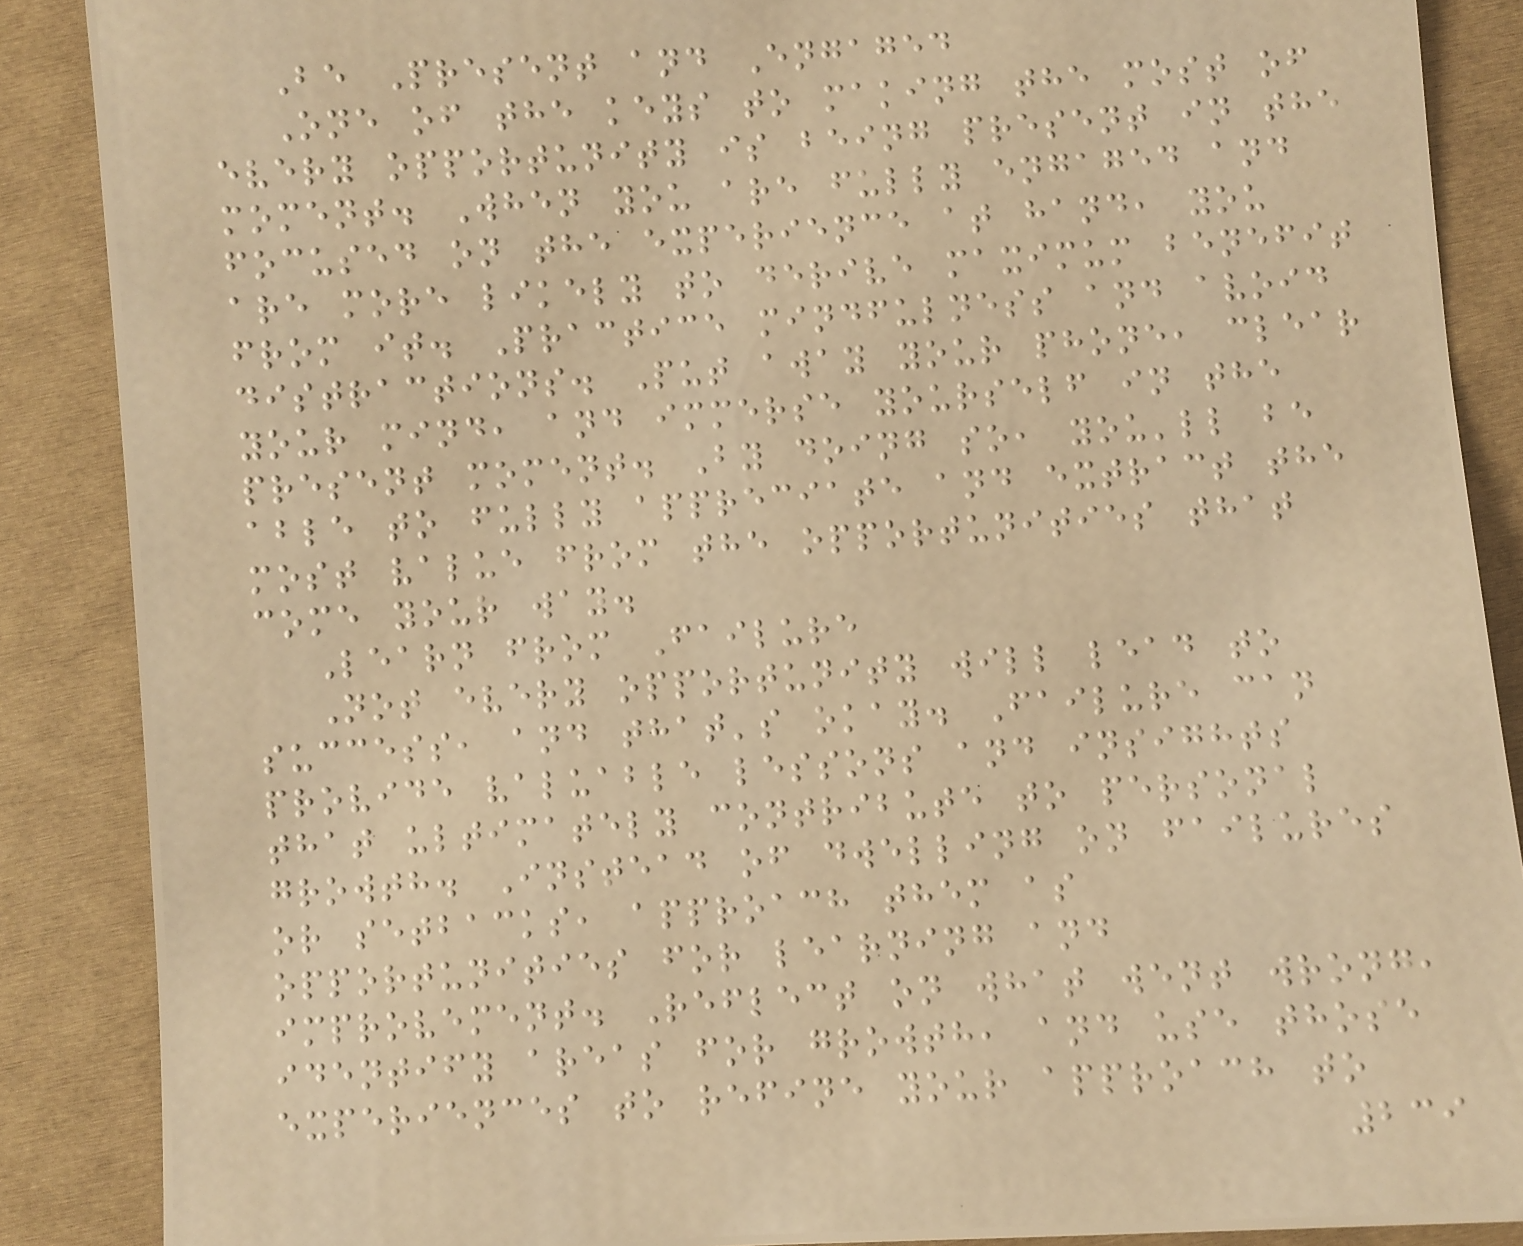Be Present and Engaged
One of the keys to making the most of
every opportunity is being present in the
moment. When you are fully engaged and
focused on the experience at hand, you
are more likely to derive maximum benefit
from it. Practice mindfulness and avoid
distractions. Put away your phone, clear
your mind, and immerse yourself in the
present moment. By doing so, you'll be
able to fully appreciate and extract the
most value from the opportunities that
come your way.
Learn from Failure
Not every opportunity will lead to
success, and that's okay. Failure can
provide valuable lessons and insights
that ultimately contribute to personal
growth. Instead of dwelling on failures
or setbacks, approach them as
opportunities for learning and
improvement. Reflect on what went wrong,
identify areas for growth, and use those
experiences to refine your approach to
239
